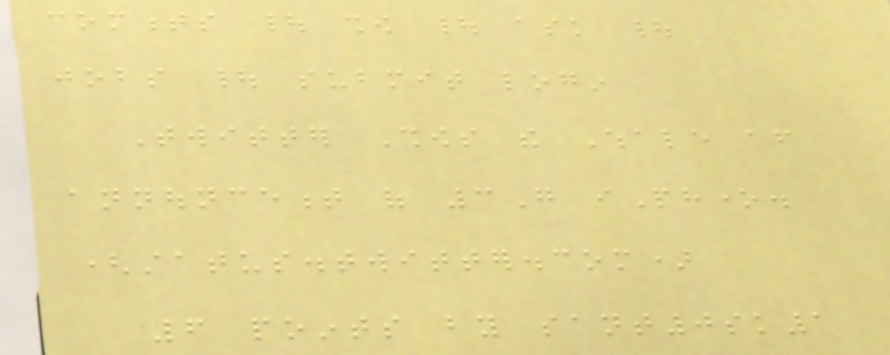comments | show | ask |
jobs | submit login
Twitter Shows the Whale after
announcement of 3G iPhone.
(status.twitter.com)
6 points by sant0sk1
